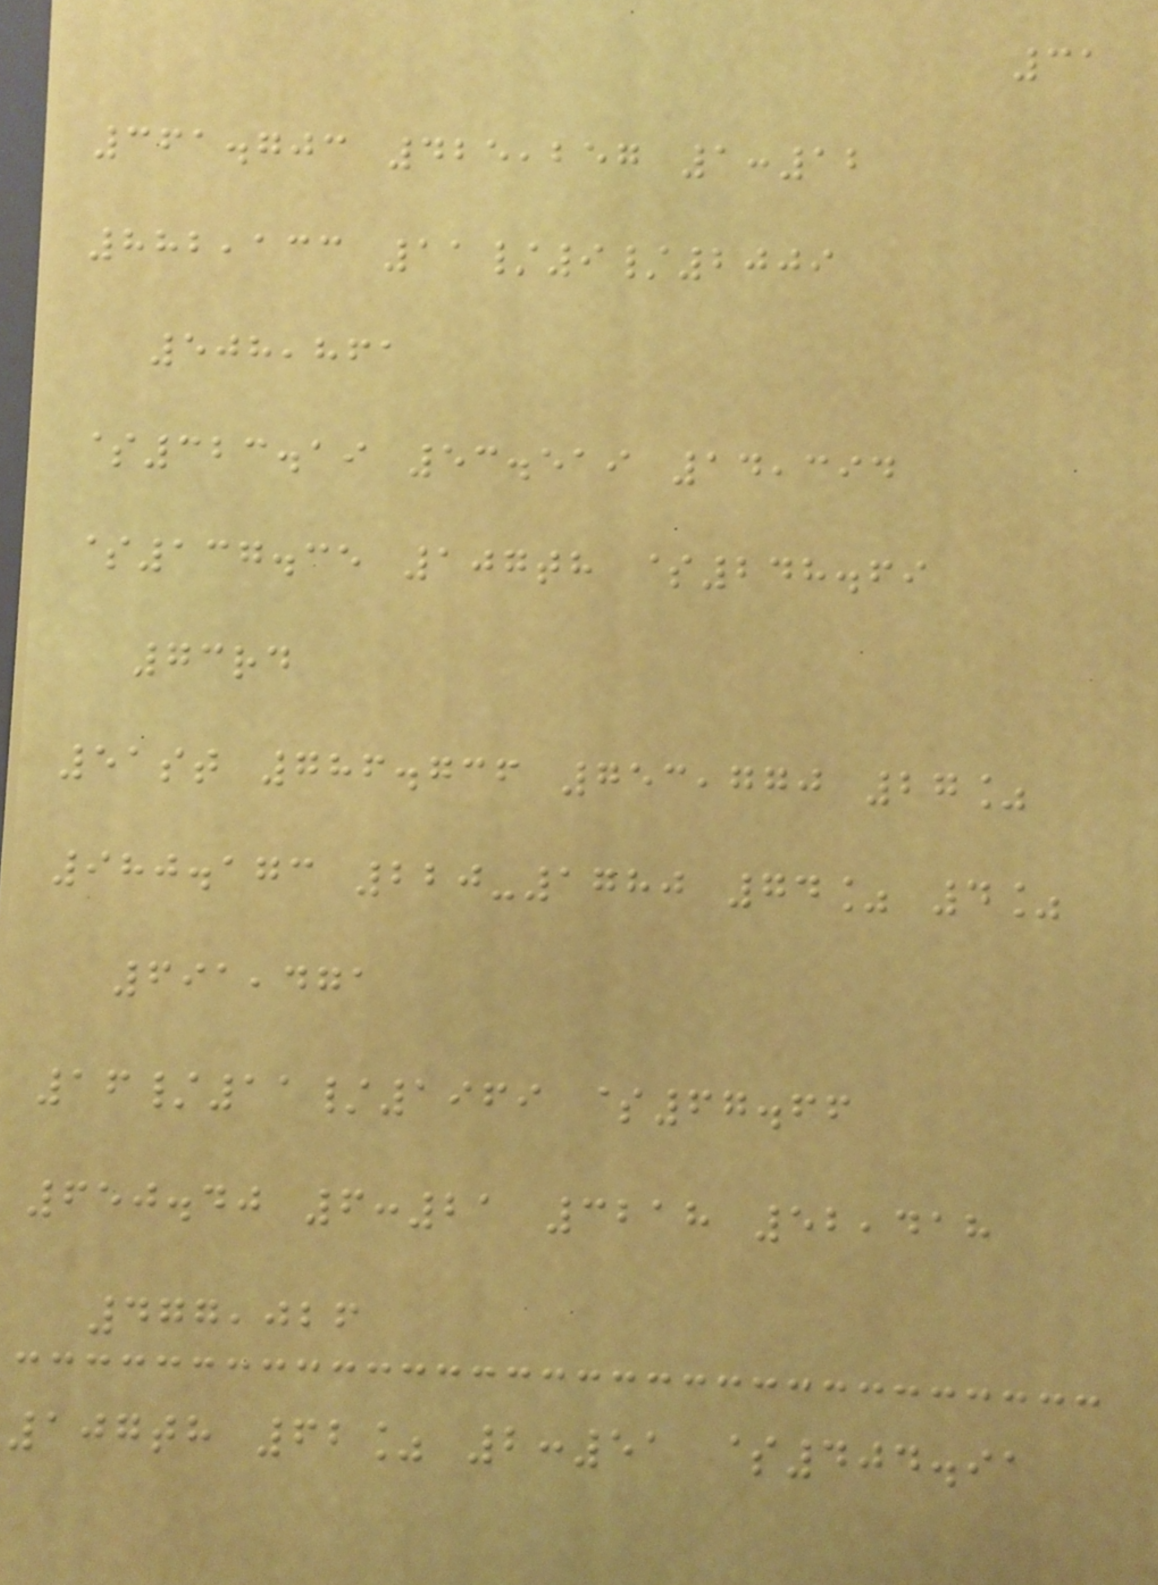31
361.703 425,257 1:12
882,133 11/9/2009
508,861
$323.19 53.519 14,394
$137.35 107th $248.69
73rd
51st 786.736 753,770 27%
980.173 220-1780 74% 4%
691,471
16/11/1969 $67.66
650.40 6:21 3218 52,418
477,026
107th 62% 2:51 $404.91
